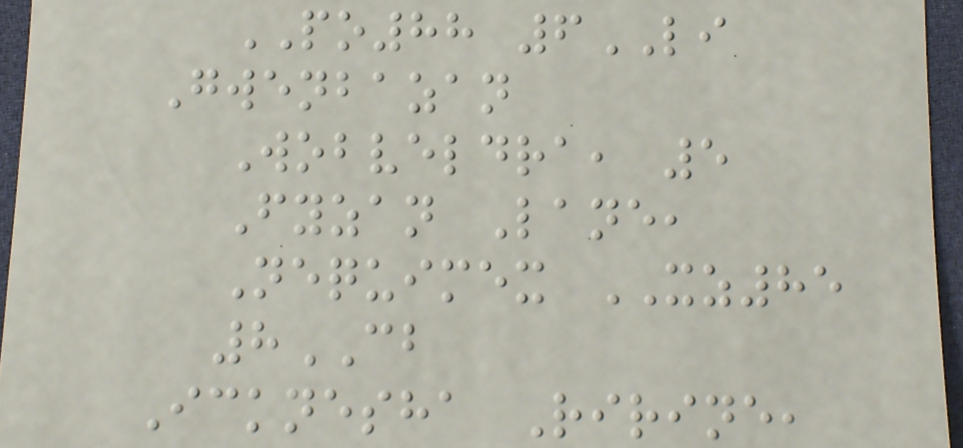PO88 6LI
Gwenbazan
Wobveldra, 5
Fyzan Lane,
Nequimex XZ85
8CB
Icknesha Ririne,
